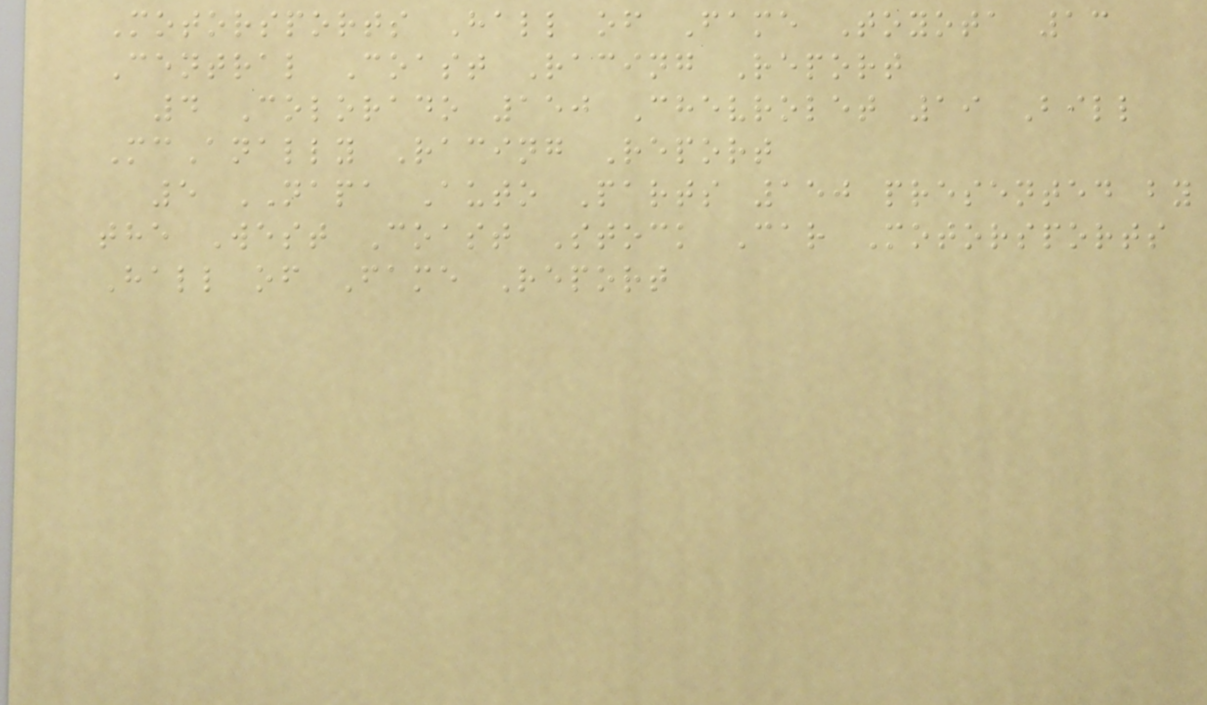Motorsports Hall of Fame Toyota 13
Central Coast Racing Report
4 Colorado 150 Chevrolet 19 Bill
McAnally Racing Report
5 NAPA Auto Parts 150 presented by
the West Coast Stock Car Motorsports
Hall of Fame Report
